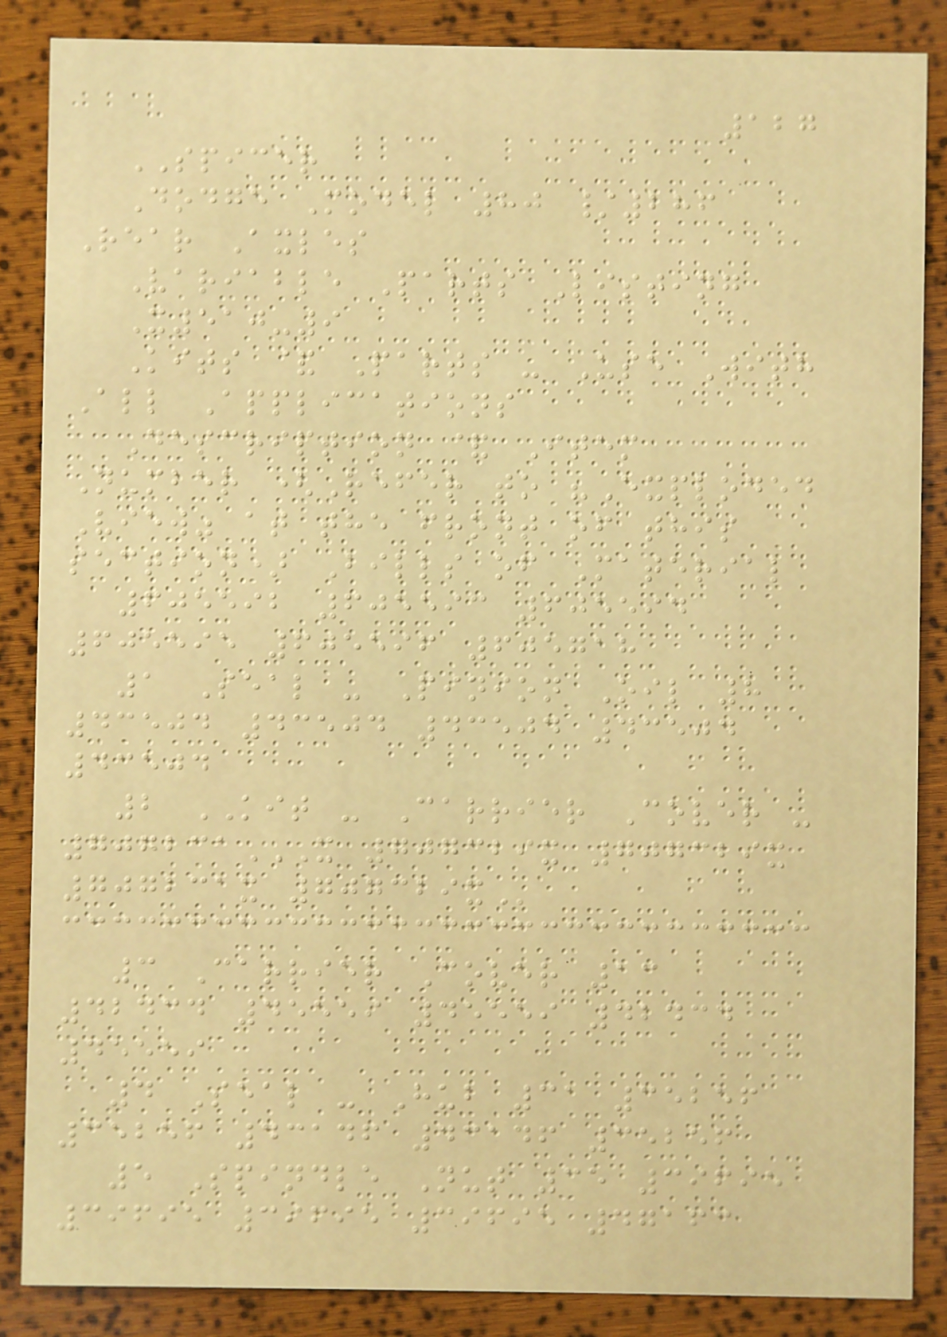127
SPICER
Dodge Model 80 /286
Rear Axles
Variable Parts Listing
X510-9
Kits & Parts - Use With
All Applications
Description & Item
Number (Refer to "Exploded
View" at the front of this
section) Bills of Material
605592 605593 605594
605595 605596 605718
1 Seal - Pinion Oil 8
43504 43504 43504 43504
43504
2 KIT - Carrier Cover -
707231X 707329X 707329X
707231X 707329X
3 Carrier Cover 13
42434 45559 45559 42434
45559
4 Seal - Hub 31 35256
35256 43146 43146 35256
5 Spindle Nut 35 39695
39695 39695 39695 47163
